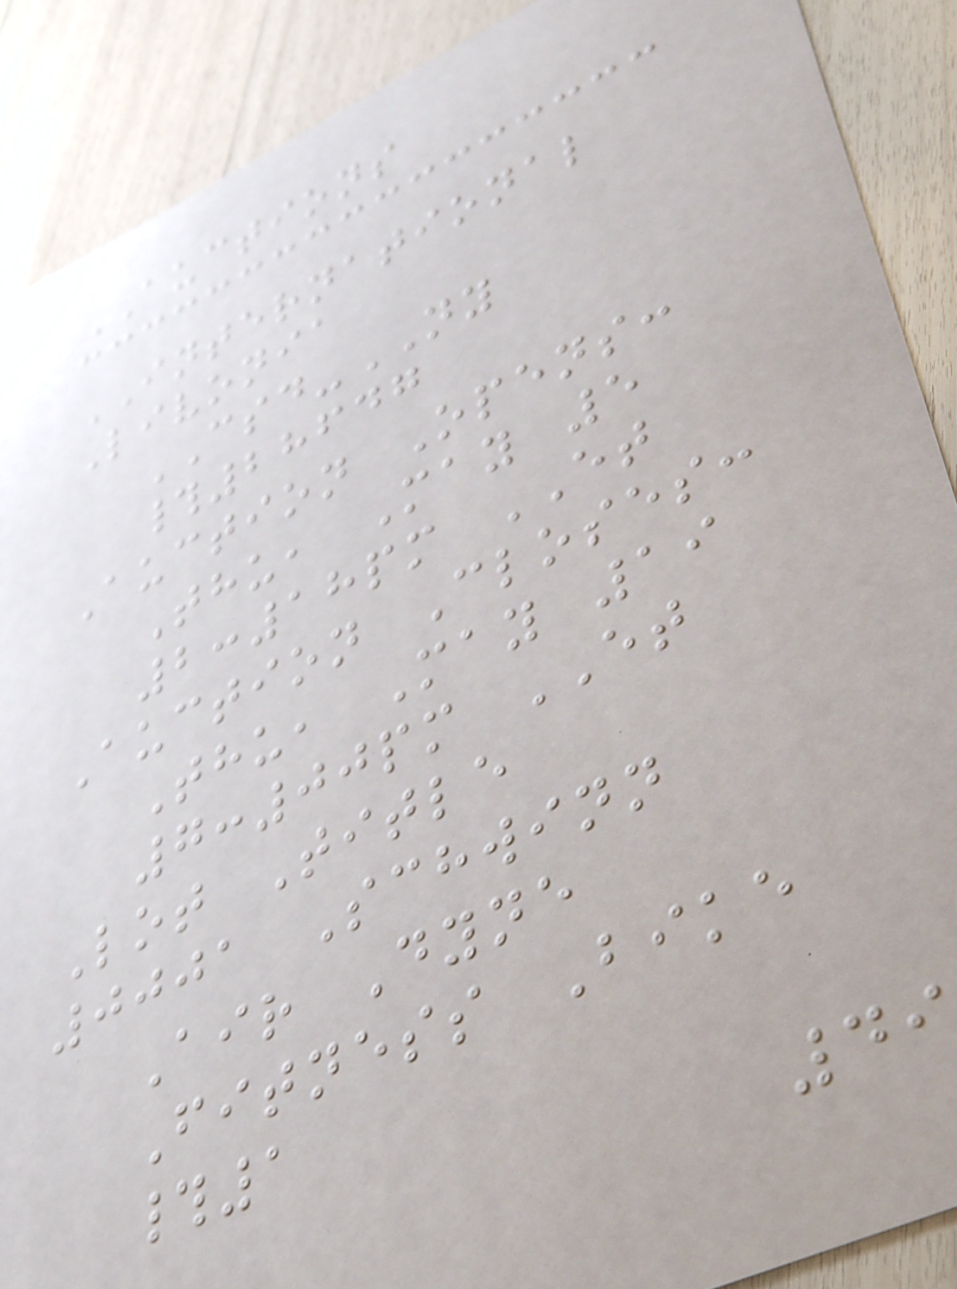AUCTIONS
INTERNATIONAL
Livonia
CSD-NY
#28647
Auction Opens:
Thu, May 5
2:18pm ET
Auction Closes:
Thu, May 19
7:00pm ET
Lot Title
0001 Schwinn
Air Dyne
Fitness Bike
#1
49
